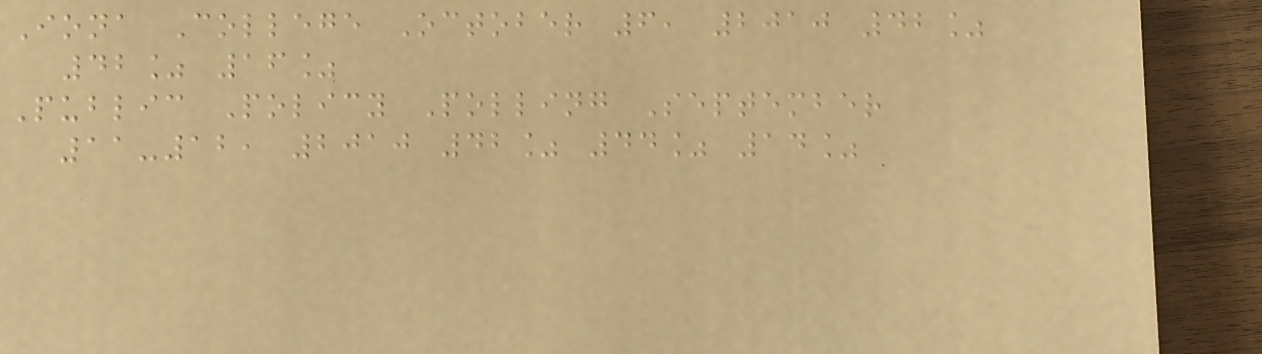Iona College October 6, 2010 42%
42% 16%
Public Policy Polling September
11-12, 2010 42% 44% 14%
